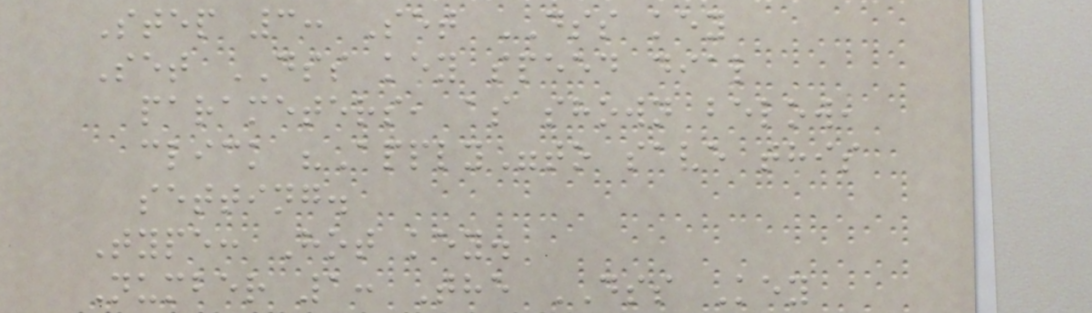Step 3: Set DSS key
Set DSS key speed dial
parameters, as shown below,
click "Apply"to save this
setting.
Type: Hot key.
Number 1: The DSS Key
